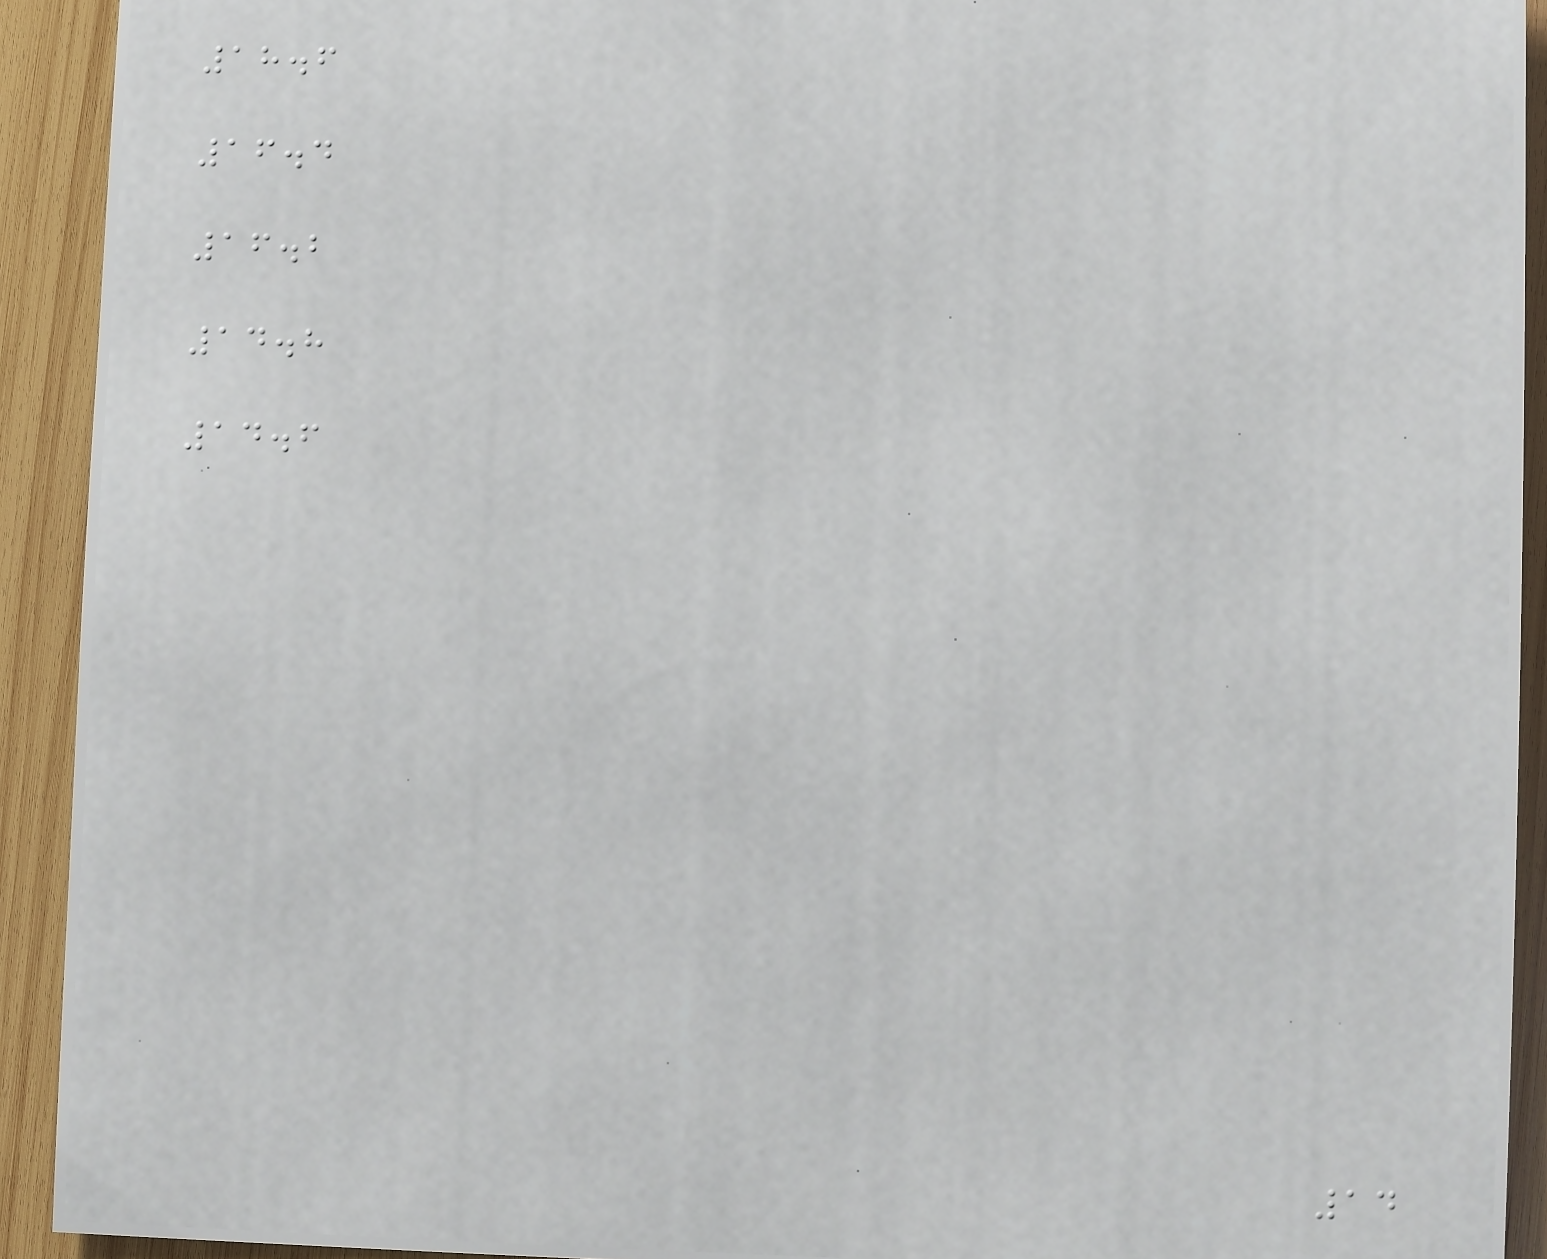18.6
16.4
16.2
14.8
14.6
14
